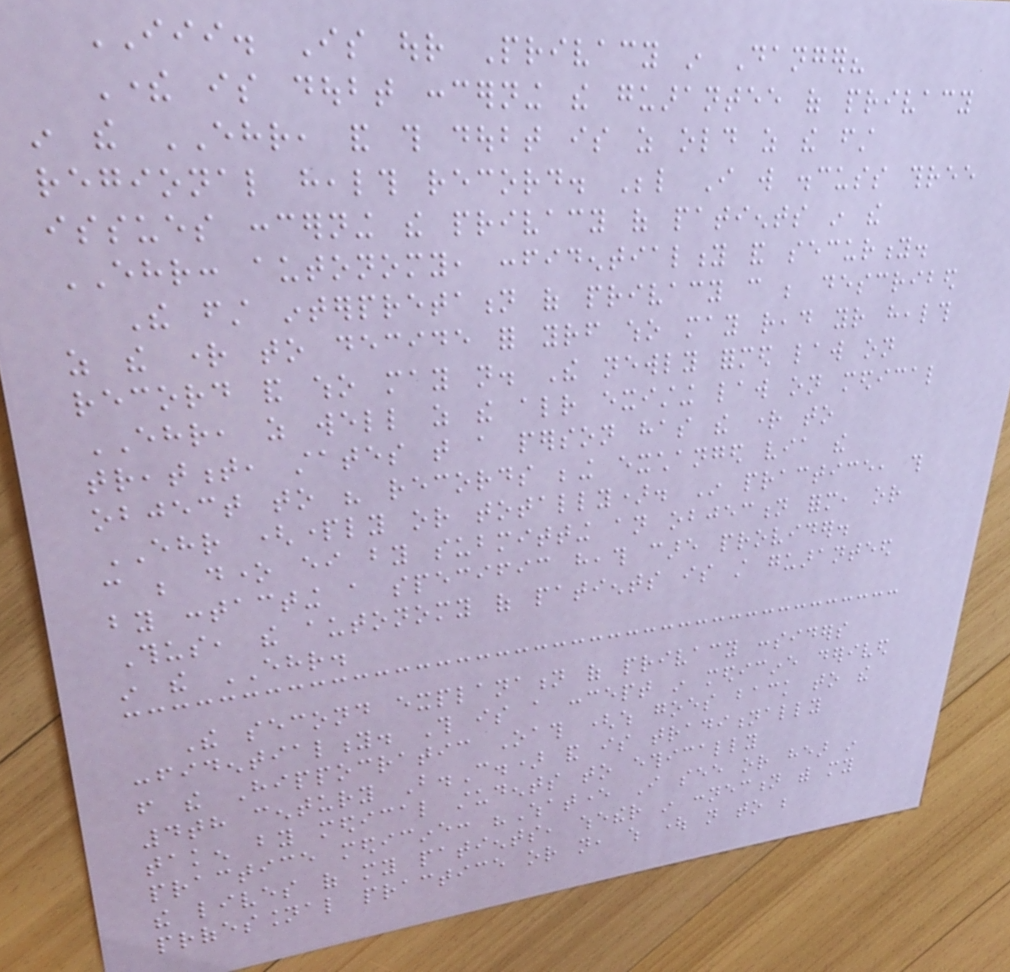III. Is our Privacy in Danger?
There is doubt concerning the guarantee of privacy
in the EHR, and this doubt is as old as the first
regional health record. Below I will discuss three
issues concerning the privacy of patients in the
EHR: autonomy, confidentiality and security.
The first interpretation of privacy can be described
as the right to decide for yourself who may read your health
record and who may not. The newly formed law on
EHR, as well as the already existing law on medical
treatment, states that a person has the right to
object to his records being exchanged via the
EHR (partly or totally). In practice, this
can be done either by submitting an objection form, or
by contacting a specific heath care provider.
Thus, the autonomy of patients is still guaranteed
in the EHR.
The second explanation of privacy considers
confidentiality. This is a concept in medicine derived
from the Hippocratic Oath (which goes back to the
4th century B.C.) and is traditionally
taken by medical students to ethically
practice medicine: "Whatever I see or hear in
the lives of my patients, whether in connection with my
professional practice or not, which ought not to be
